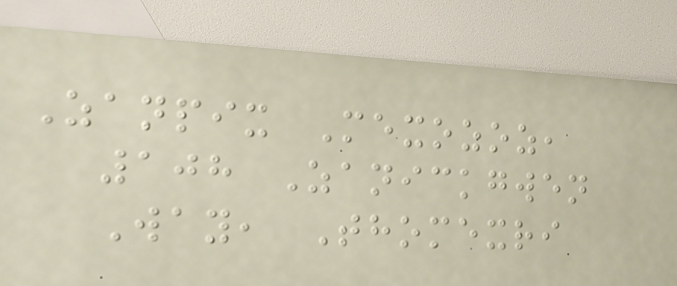Zanpix Mexozoz,
108 Zanickgwen
Way, Thomexri
